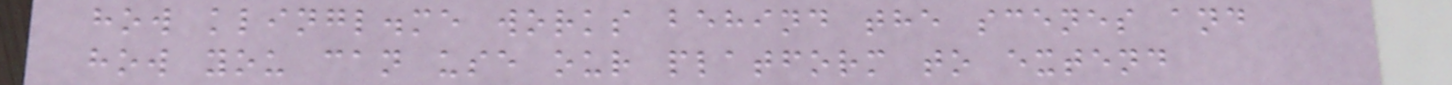how klingl.me works behind the scenes and
how you can use our platform to extend
